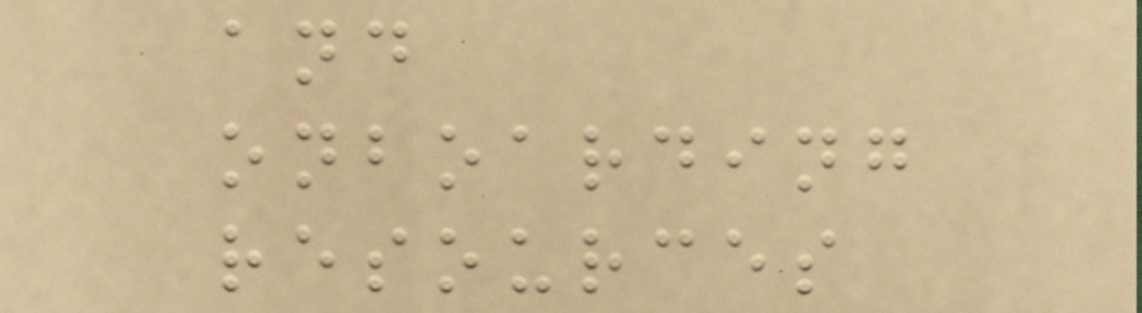and
onboarding
resources
